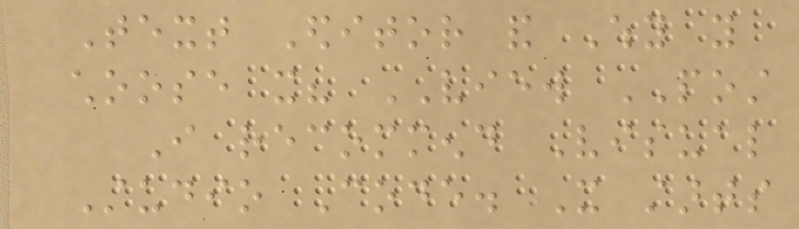Text Editor and Why you
choose it? VIEW POST
I recommend Visual
Studio Code. It starts
